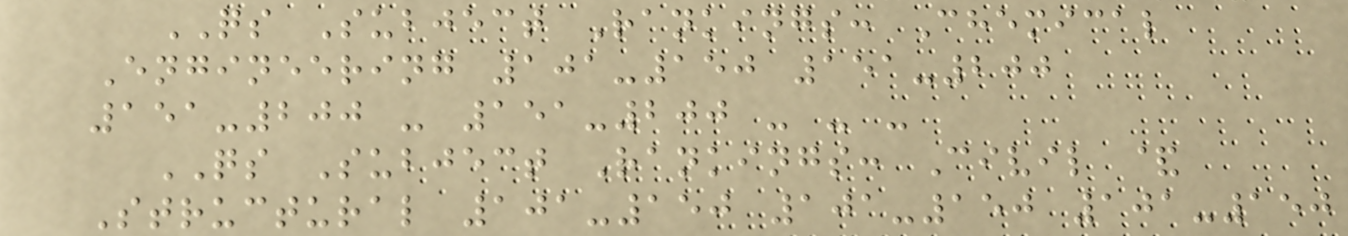QS Subject Rankings: Chemical
Engineering 101-150 151-200
151-200 - 151-200 - - -
QS Subject Rankings: Civil &
Structural 101-150 101-150 101-150
